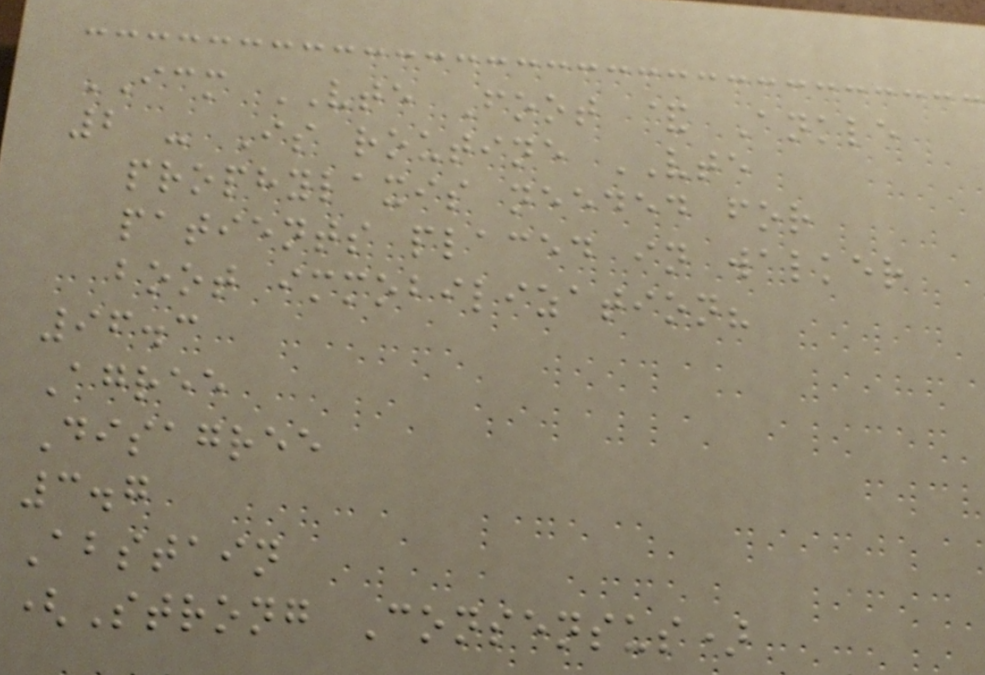ICM VTE Foot & Ankle
2 - Is routine VTE
prophylaxis needed for
patients placed in walker
boot immobilization?
96.3
Agree
Disagree
3.7
Abstain
(Strong Consensus)
